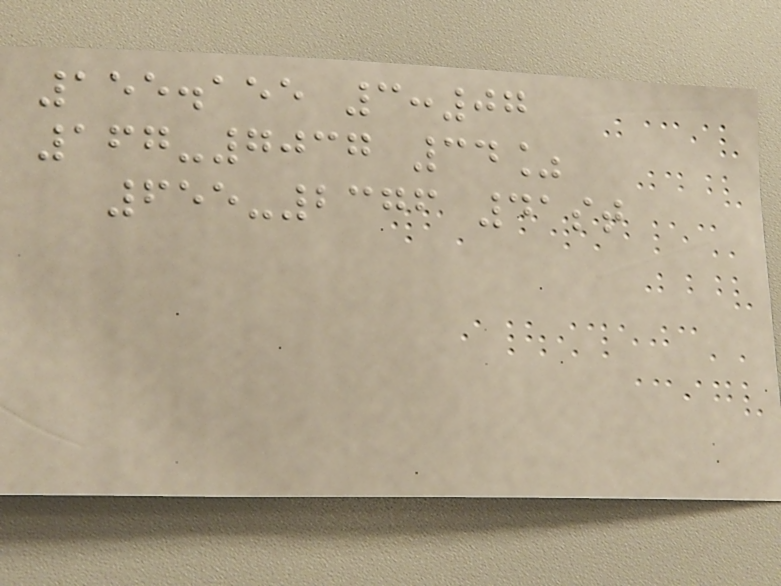155.155 3:07
167-7037 34%
655-2376 41st
